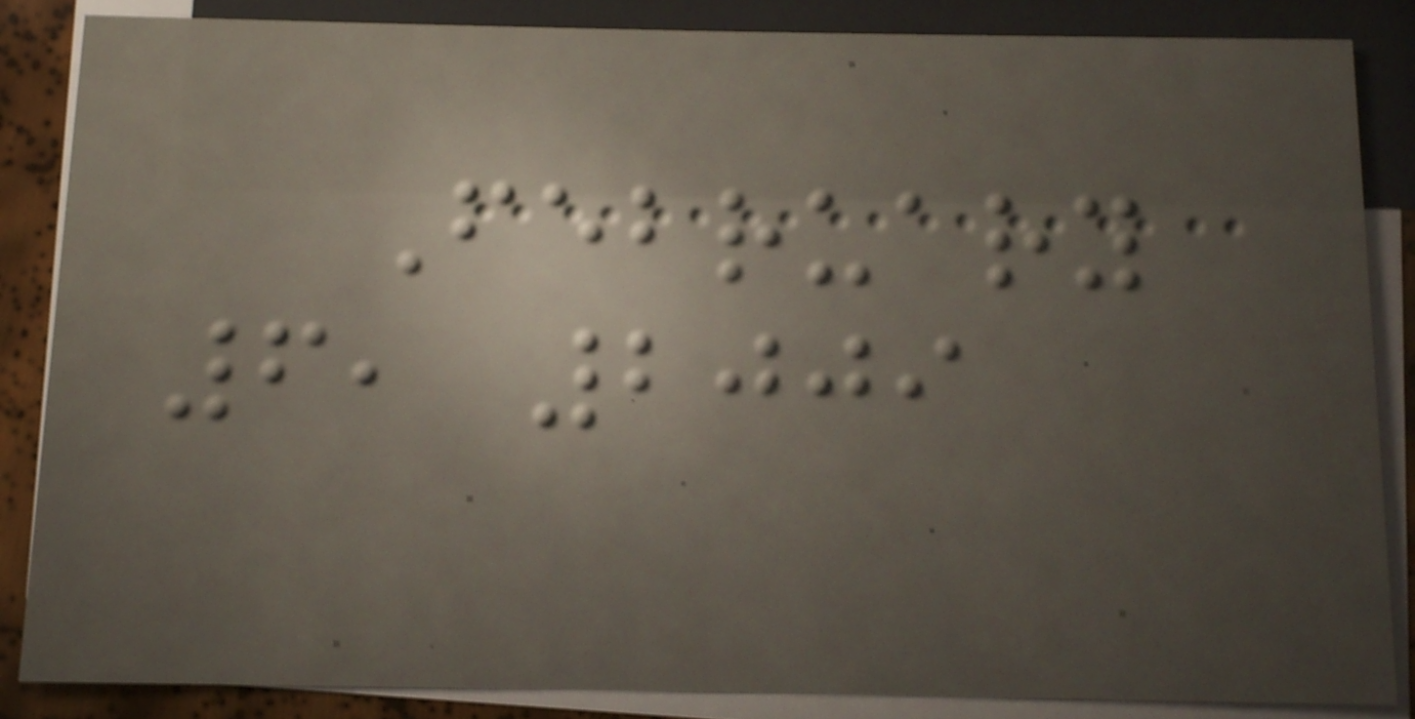February
6, 2009
